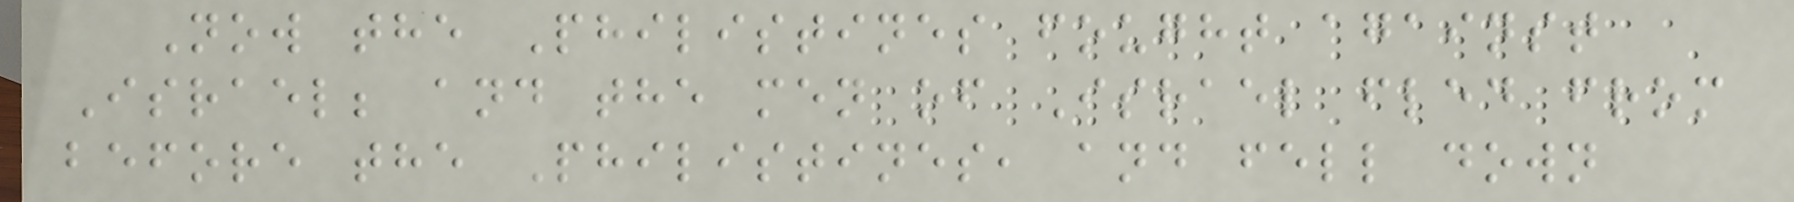Now the Philistines fought against
Israel; and the men of Israel fled from
before the Philistines, and fell down
